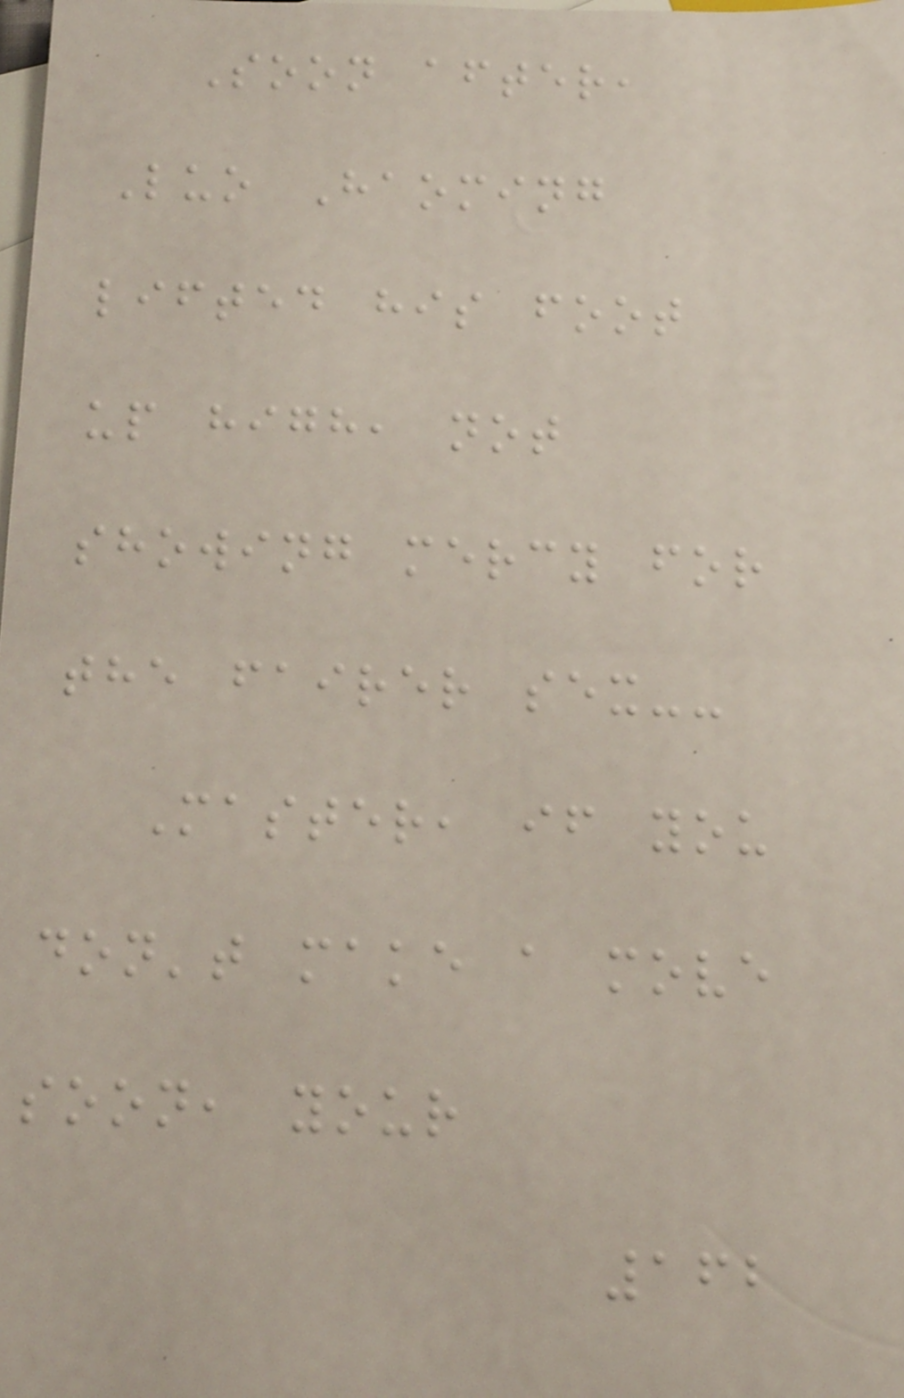Soon after,
Luo Haoming
lifted his foot
up high, not
showing mercy for
the fairer sex--
Master, if you
don't make a move
soon, your
162
